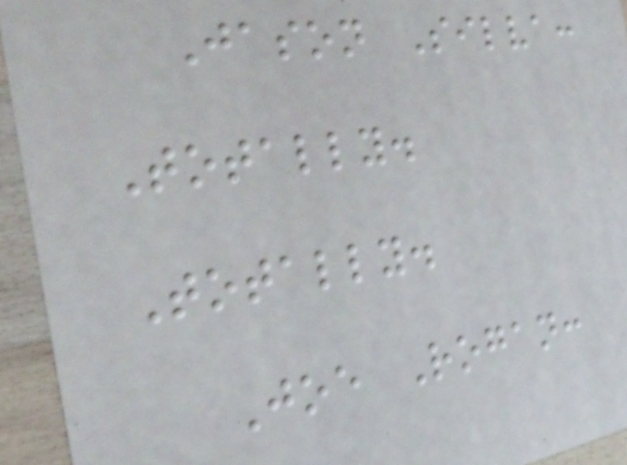Jason Silva:
Totally.
Totally.
Joe Rogan:
